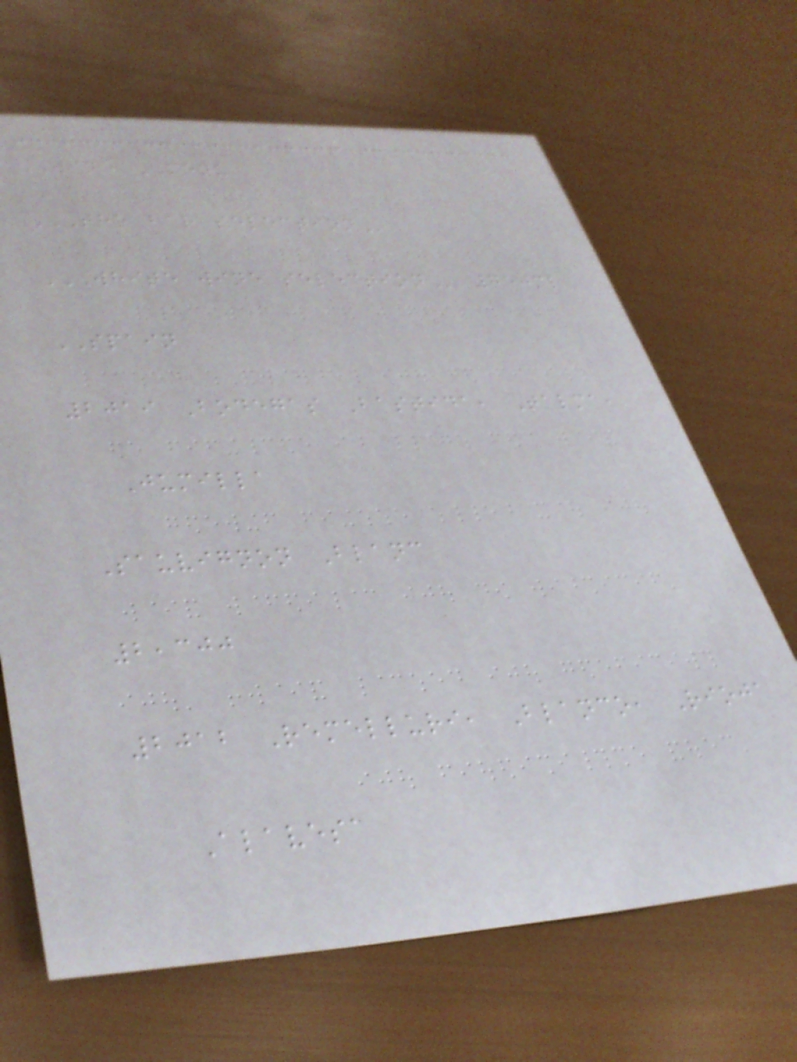WINE MENU
THE BAR SELECTION
WHITE WINE SELECTION 750ml
SPAIN
2019 Bodegas Bastida, Talma,
Jumilla
Sauvignon Blanc
2,300
2012 Remelluri, Blanco, Rioja
Alavesa
